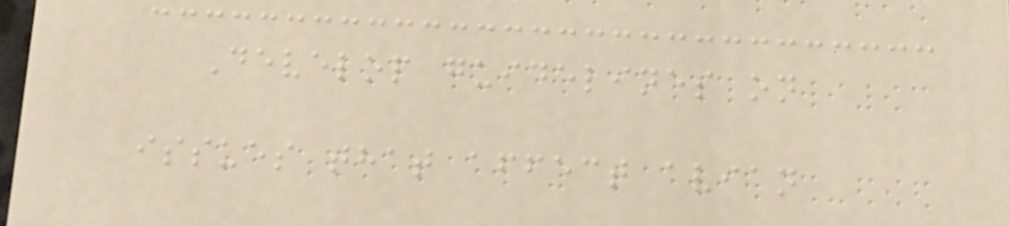Develop guidelines on
issues that affect avian
